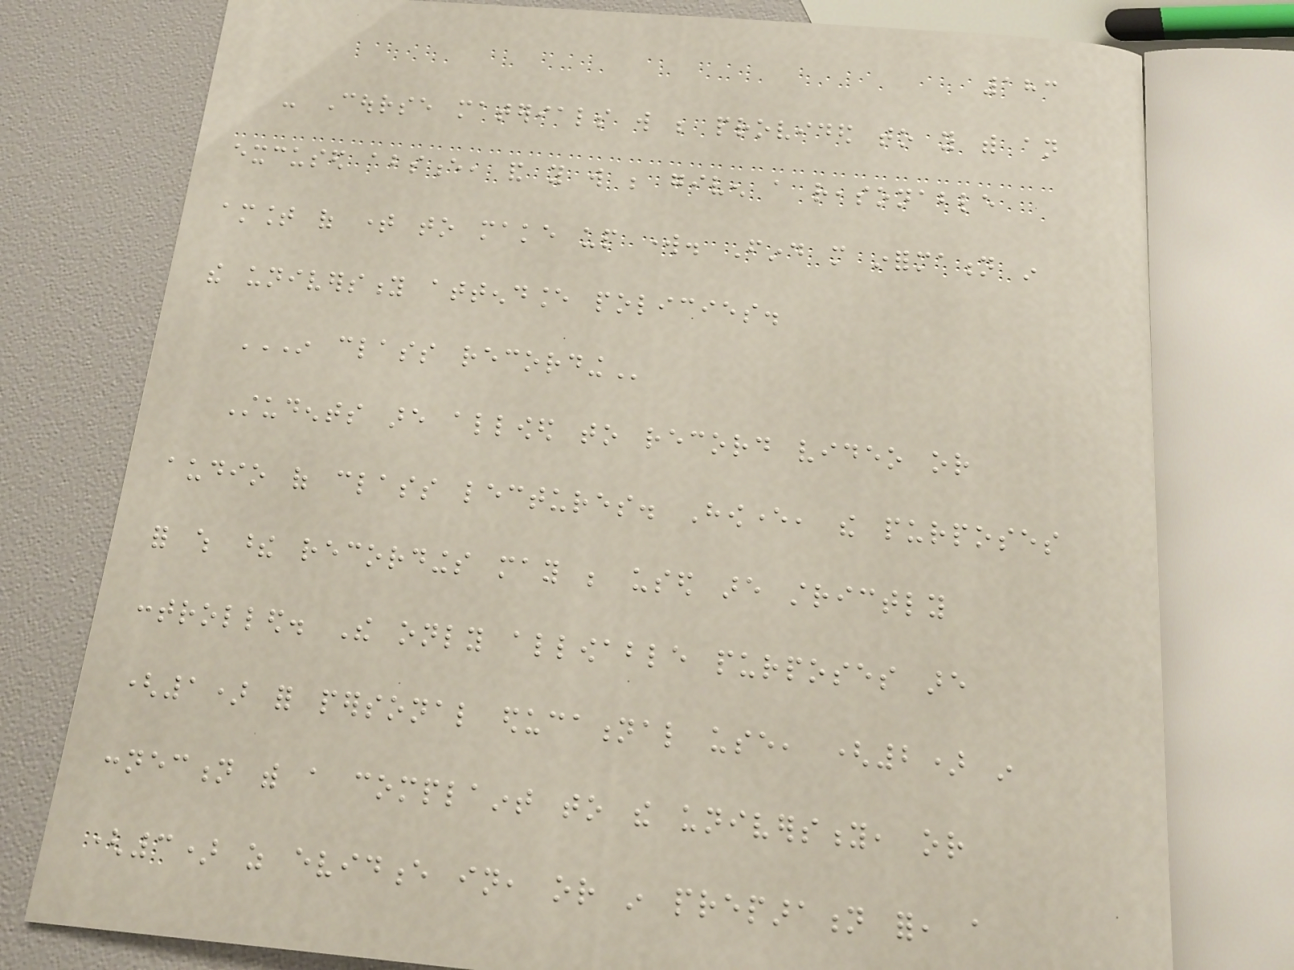183
- Course materials will be provided to you with an
excused absence, and you will be given a reasonable
amount of time to make up work. Find more information in
the university attendance policies.
IN CLASS RECORDING
Students are allowed to record video or
audio of class lectures. However, the purposes
for which these recordings may be used are strictly
controlled. The only allowable purposes are
(1) for personal educational use, (2) in
connection with a complaint to the university, or
(3) as evidence in, or in preparation for, a
